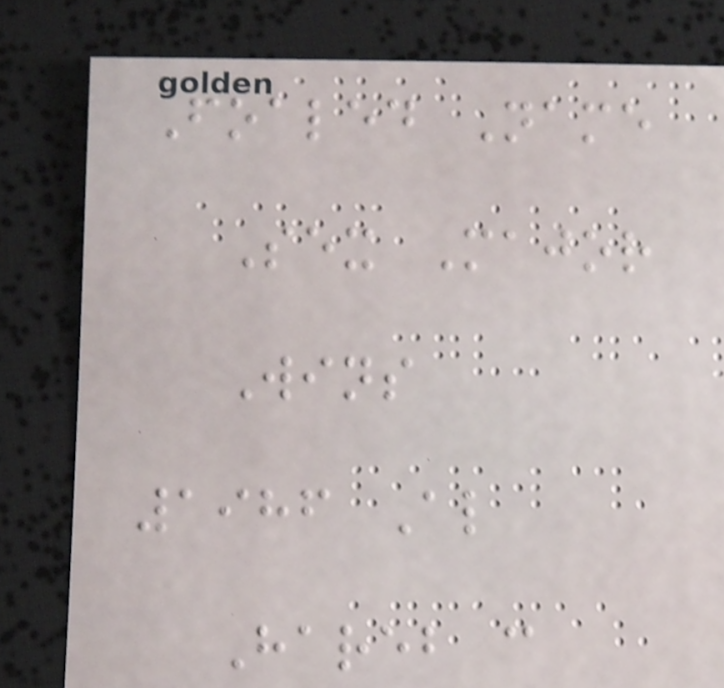Foaled Name
Sex Major
Wins
1986 Al
Hareb c
